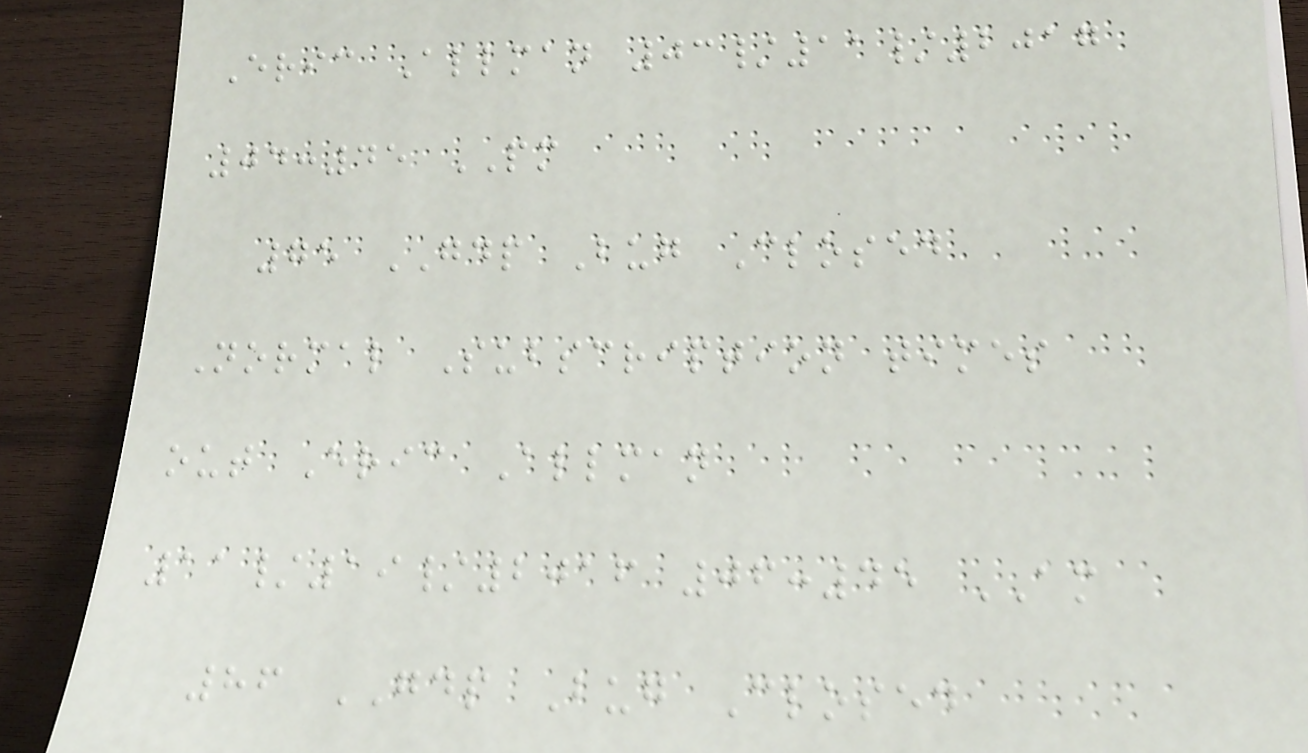Eric Allman 03/11/2017
04:45 PM
75 GDP Bug Closed
Normal Subscription times
out Eric Allman
11/19/2016 06:45 AM
86 GDP Bug Closed
